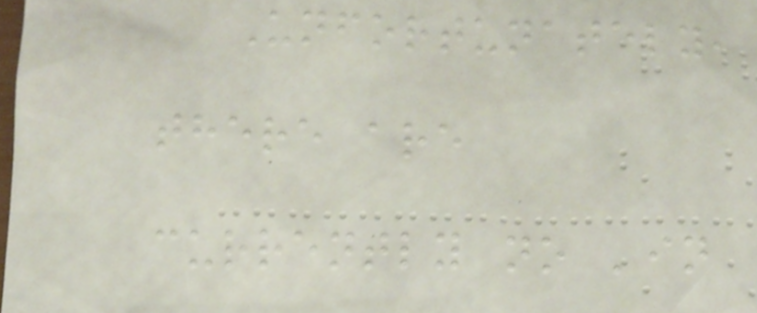Unfortunately,
there are
currently no 'in
